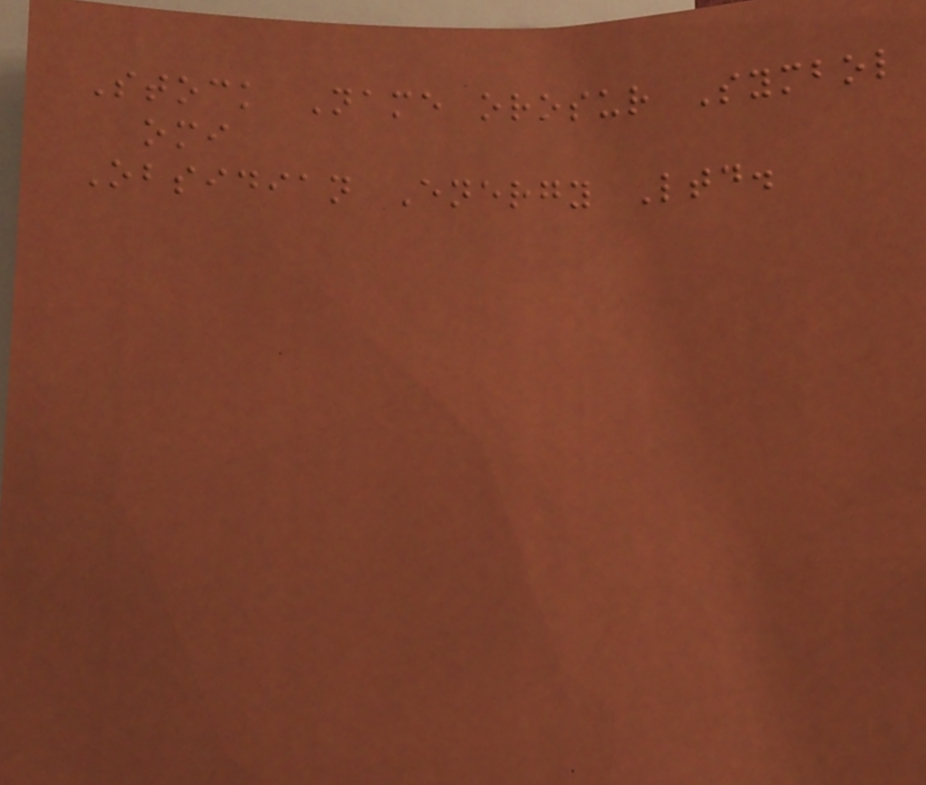Stock Name orosur Symbol
omi
Obsidian Energy Ltd.
